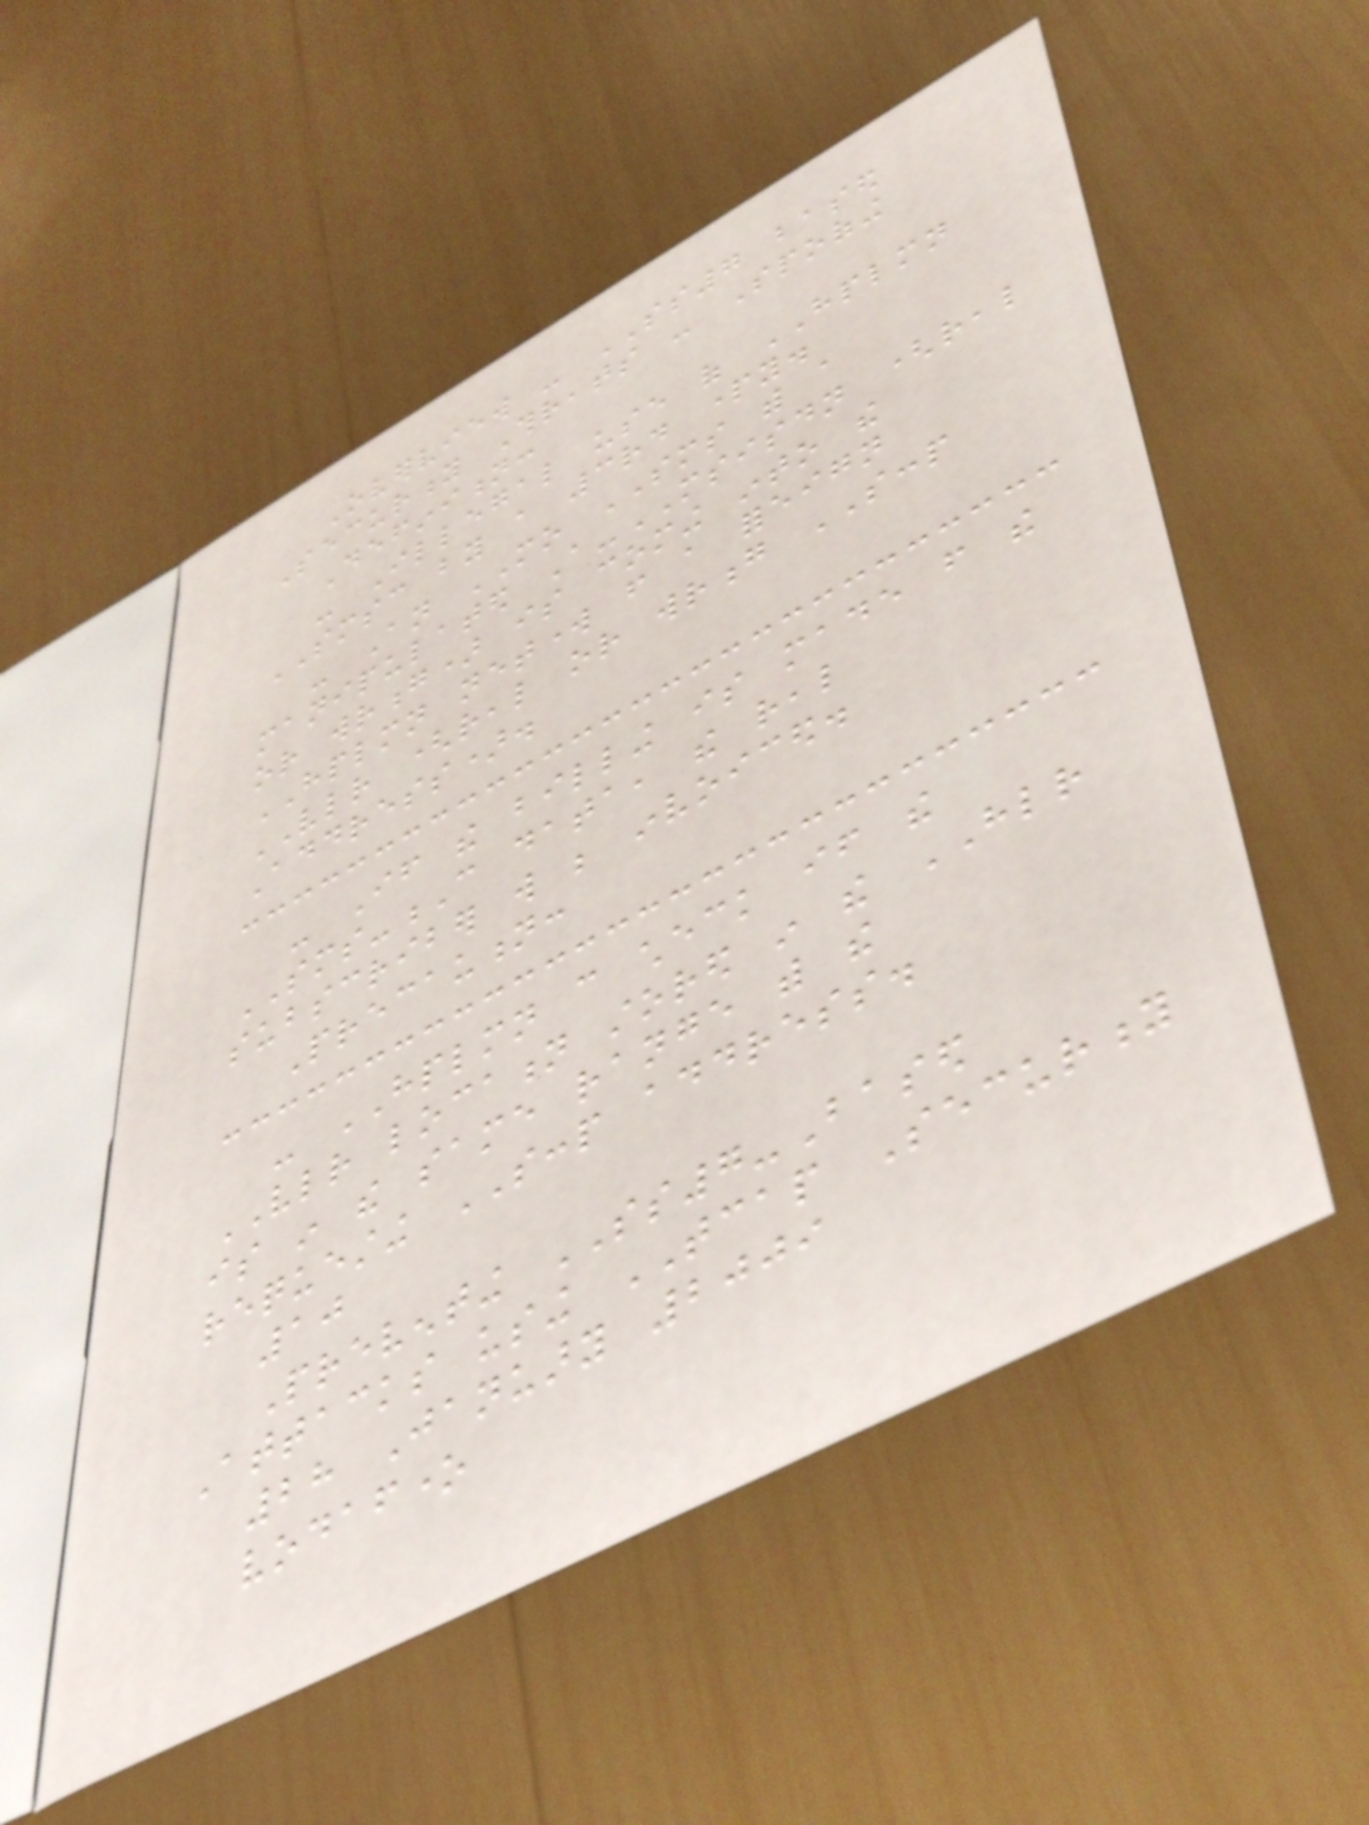Overview - SS7 based
Security Threats - Spoofing
Definition:
- Illegal use of HPLMN
SMSC by a 3rd party.
- An MO SMS with a
manipulated A-MSISDN (real
or wrong) is coming into the
HPLMN network from a foreign
VLR (real or wrong SCCP
Address).
- If the billing is made from the
SMS-C data, the real
subscriber will be invoiced.
Precaution:
- HPLMN can check if the
VLR location stored in the HLR
is in the same range with the
requesting SCCP address.
10
Preventing SS7-Based
Attacks using TCAP Security
28 January 2009
vodafone
